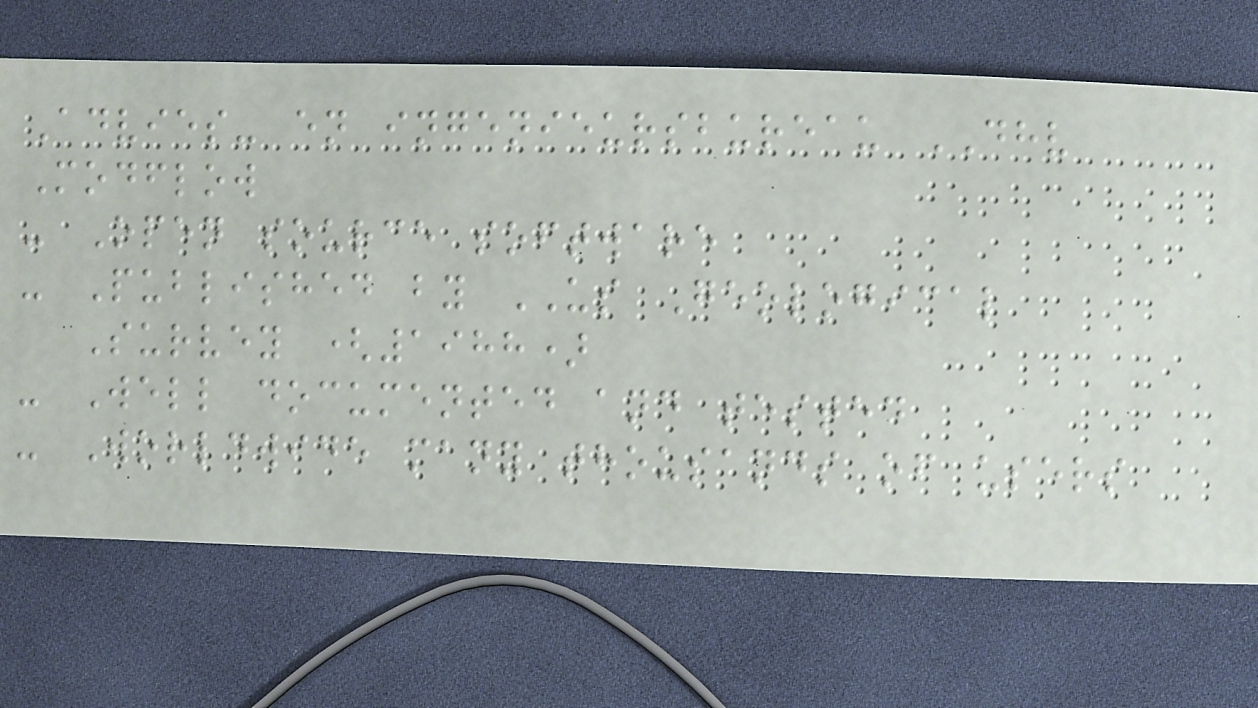Advies- en ingenieursbureau DHV
Modflow
- Open source software
- Published by US Geological
Survey (1988)
- Well documented and tested
- Worldwide many thousands of users
